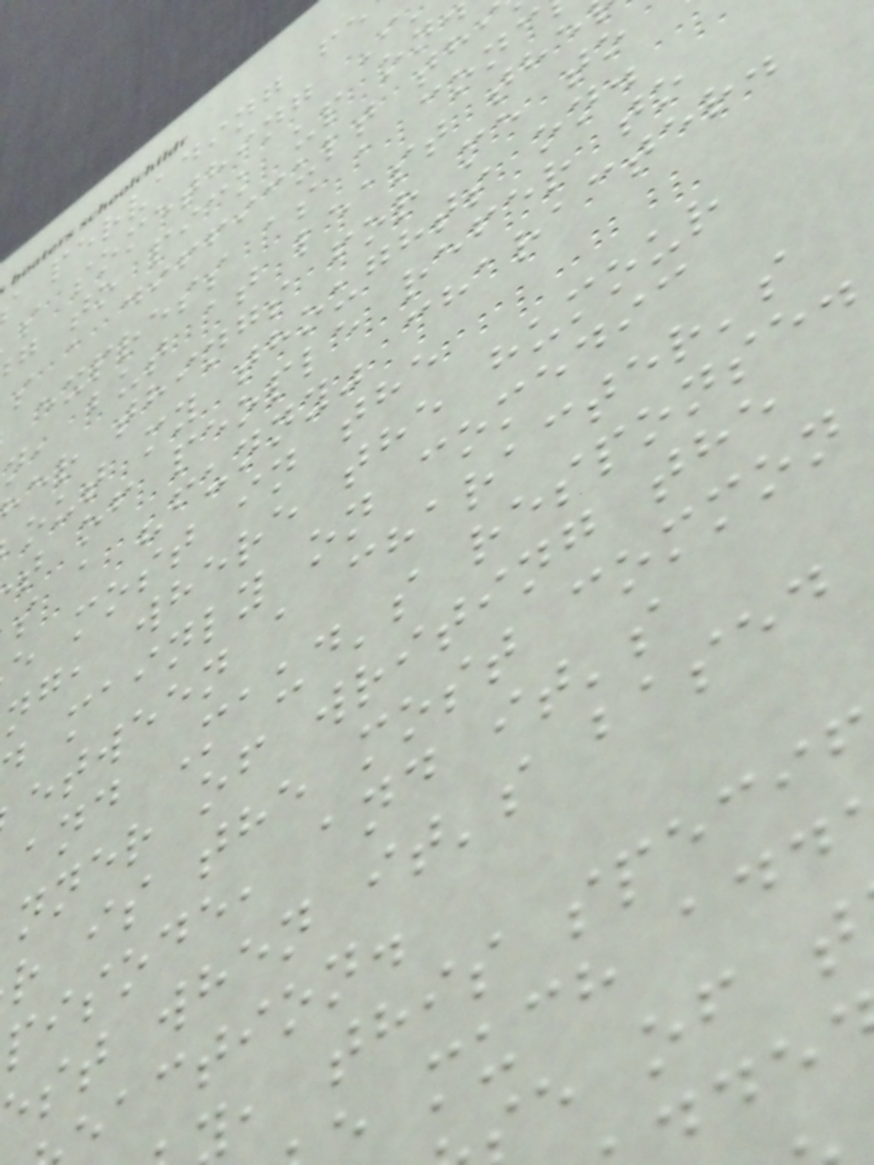pervading fe
s something I
g to pick up on
s a difficult th
express as a conc
n, but at least the
er things for me to
out my thoughts on.
t of people refer to
s a "funny" character.
e most in the
ng, where the humour
mainly on comedic
etween a character's
and Maud's response.
nner of writing the
r is the most common
pisode, and it's
st when it's based
action.
, this speci
much add
